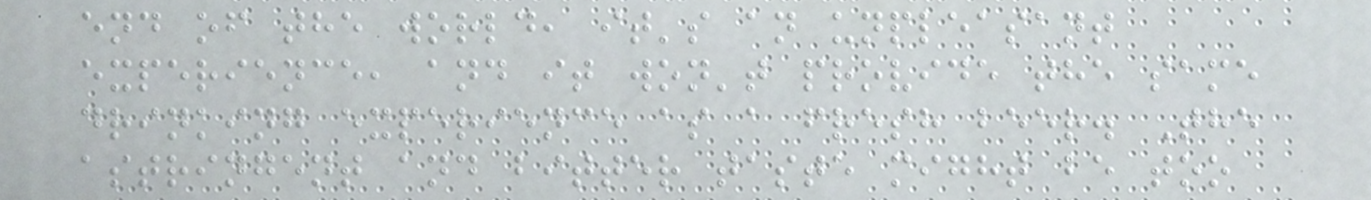end of the world, it's an unpleasant
experience, and it won't provide the same
drinking experience as a fresh beer. The
astringent and bitter taste might be too
